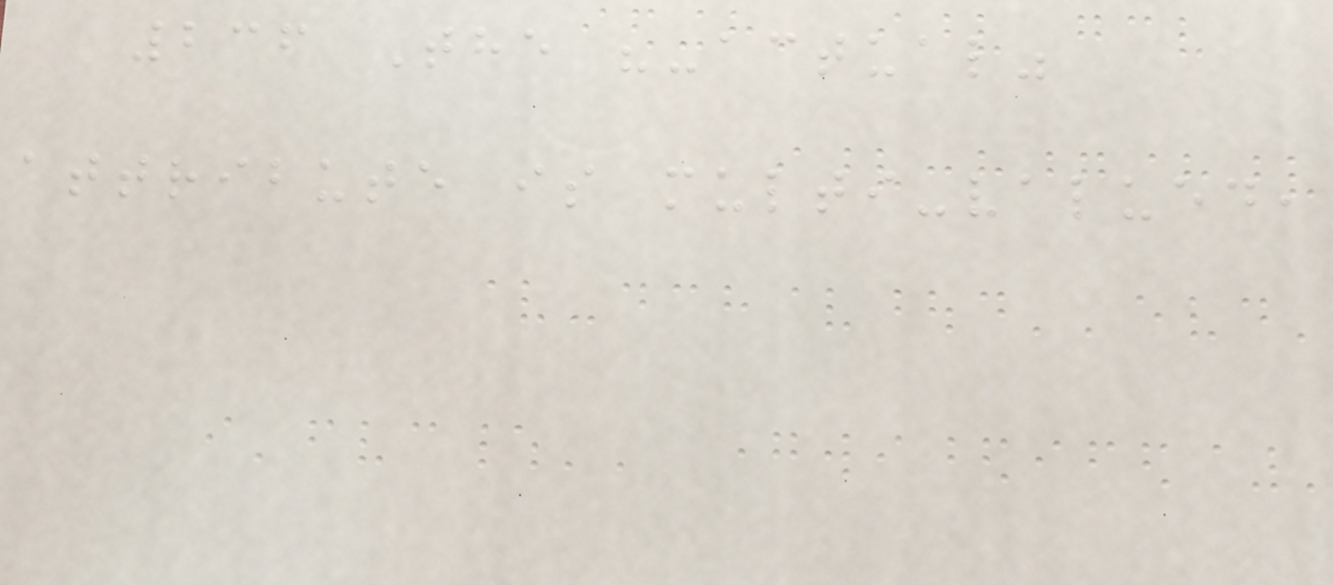236 The "-actual"
attribute is multi-valued,
